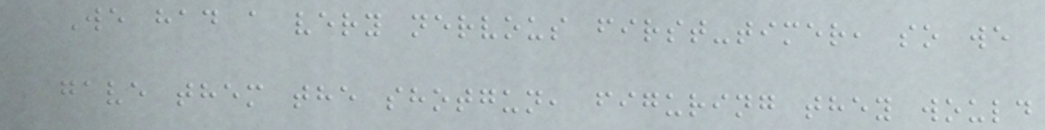We had a very nervous first-timer, so we
gave them the shotgun, figuring they would
